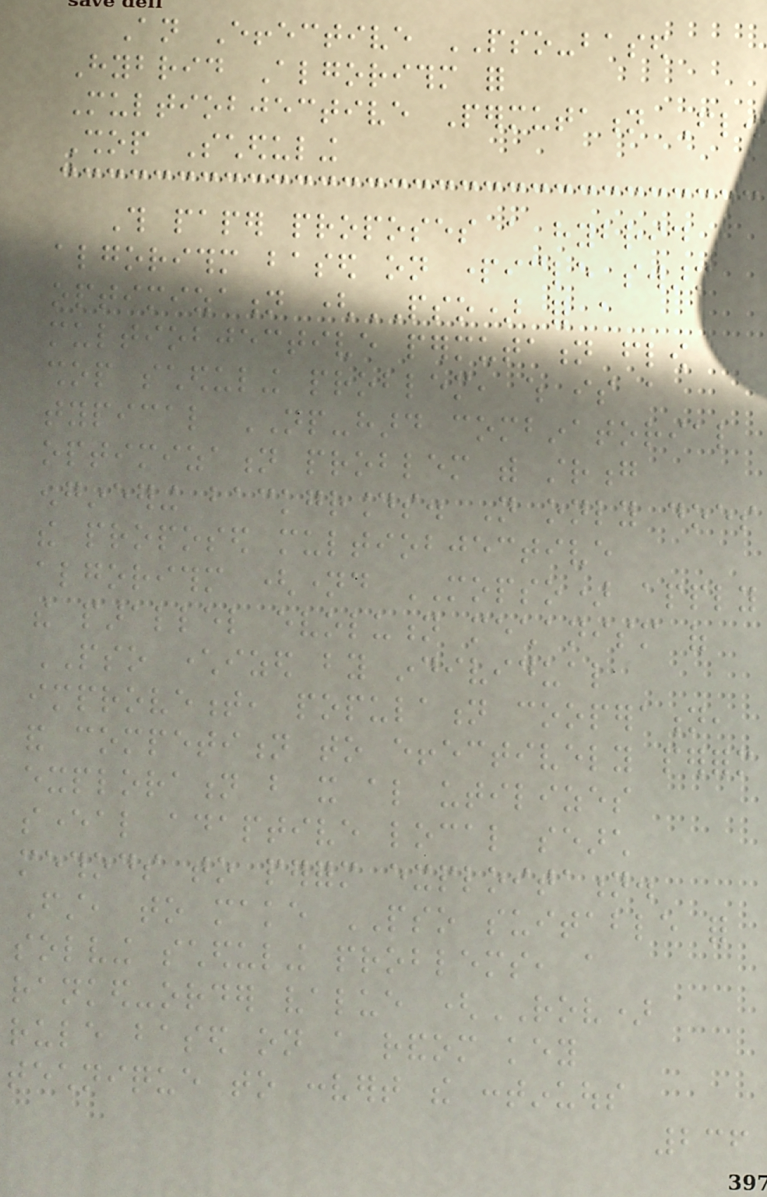An Effective PSO-based
Hybrid Algorithm for
Multiobjective Permutation Flow
Shop Scheduling
This paper proposes a hybrid
algorithm based on particle swarm
optimization (PSO) for a
multiobjective permutation flow
shop scheduling problem, which is a
typical NP-hard combinatorial
optimization problem with strong
engineering backgrounds. Not only does
the proposed multiobjective
algorithm (named MOPSO) apply
the parallel evolution mechanism of
PSO characterized by individual
improvement, population cooperation,
and competition to effectively perform
exploration but it also utilizes
several adaptive local search
methods to perform exploitation.
First, to make PSO suitable for
solving scheduling problems, a
ranked-order value (ROV)
rule based on a random key
technique to convert the continuous
236
